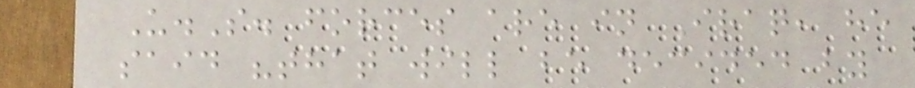U.S. forces are in Iraq, he
said "that will be decided by
